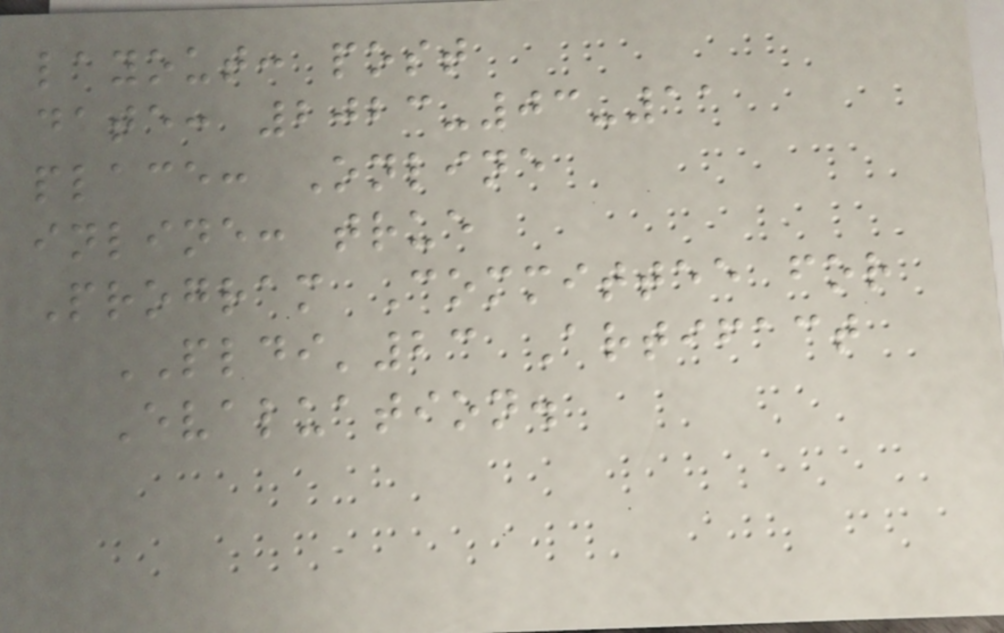layout: post
date: 2023-03-11
place: Online
inline: true
Program Committee for
PLDI'23 Artifact
Evaluation.
